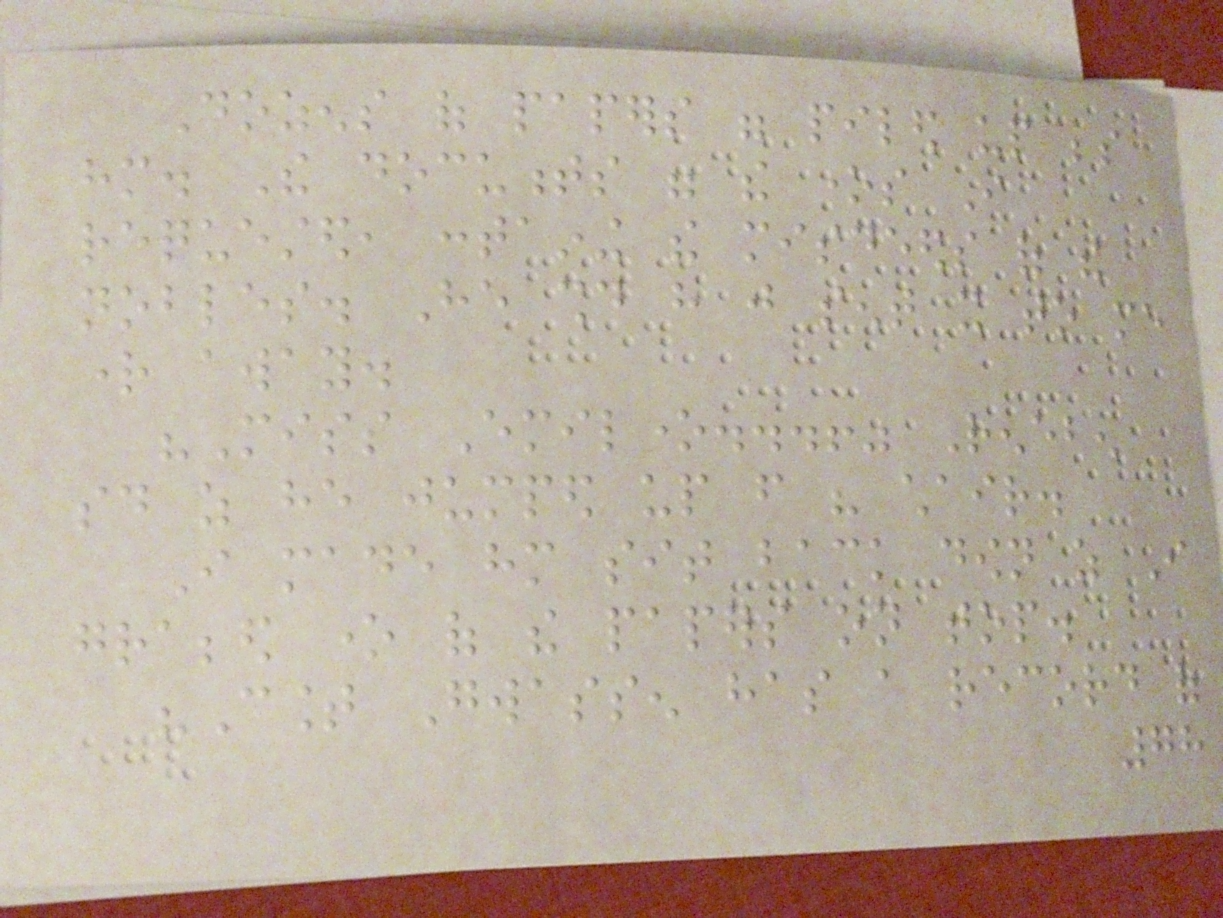Dozens of papers were piled up beside
him. The documents were the ones I
requested, containing the misdeeds of the
nobles. He should have just sent it to me
right away.
"Miss Emilone...!" Reneben
said as he jumped up from his chair.
I made him sit back down as I
grabbed one of the papers on top.
"Count Gwassen has a record of
78
